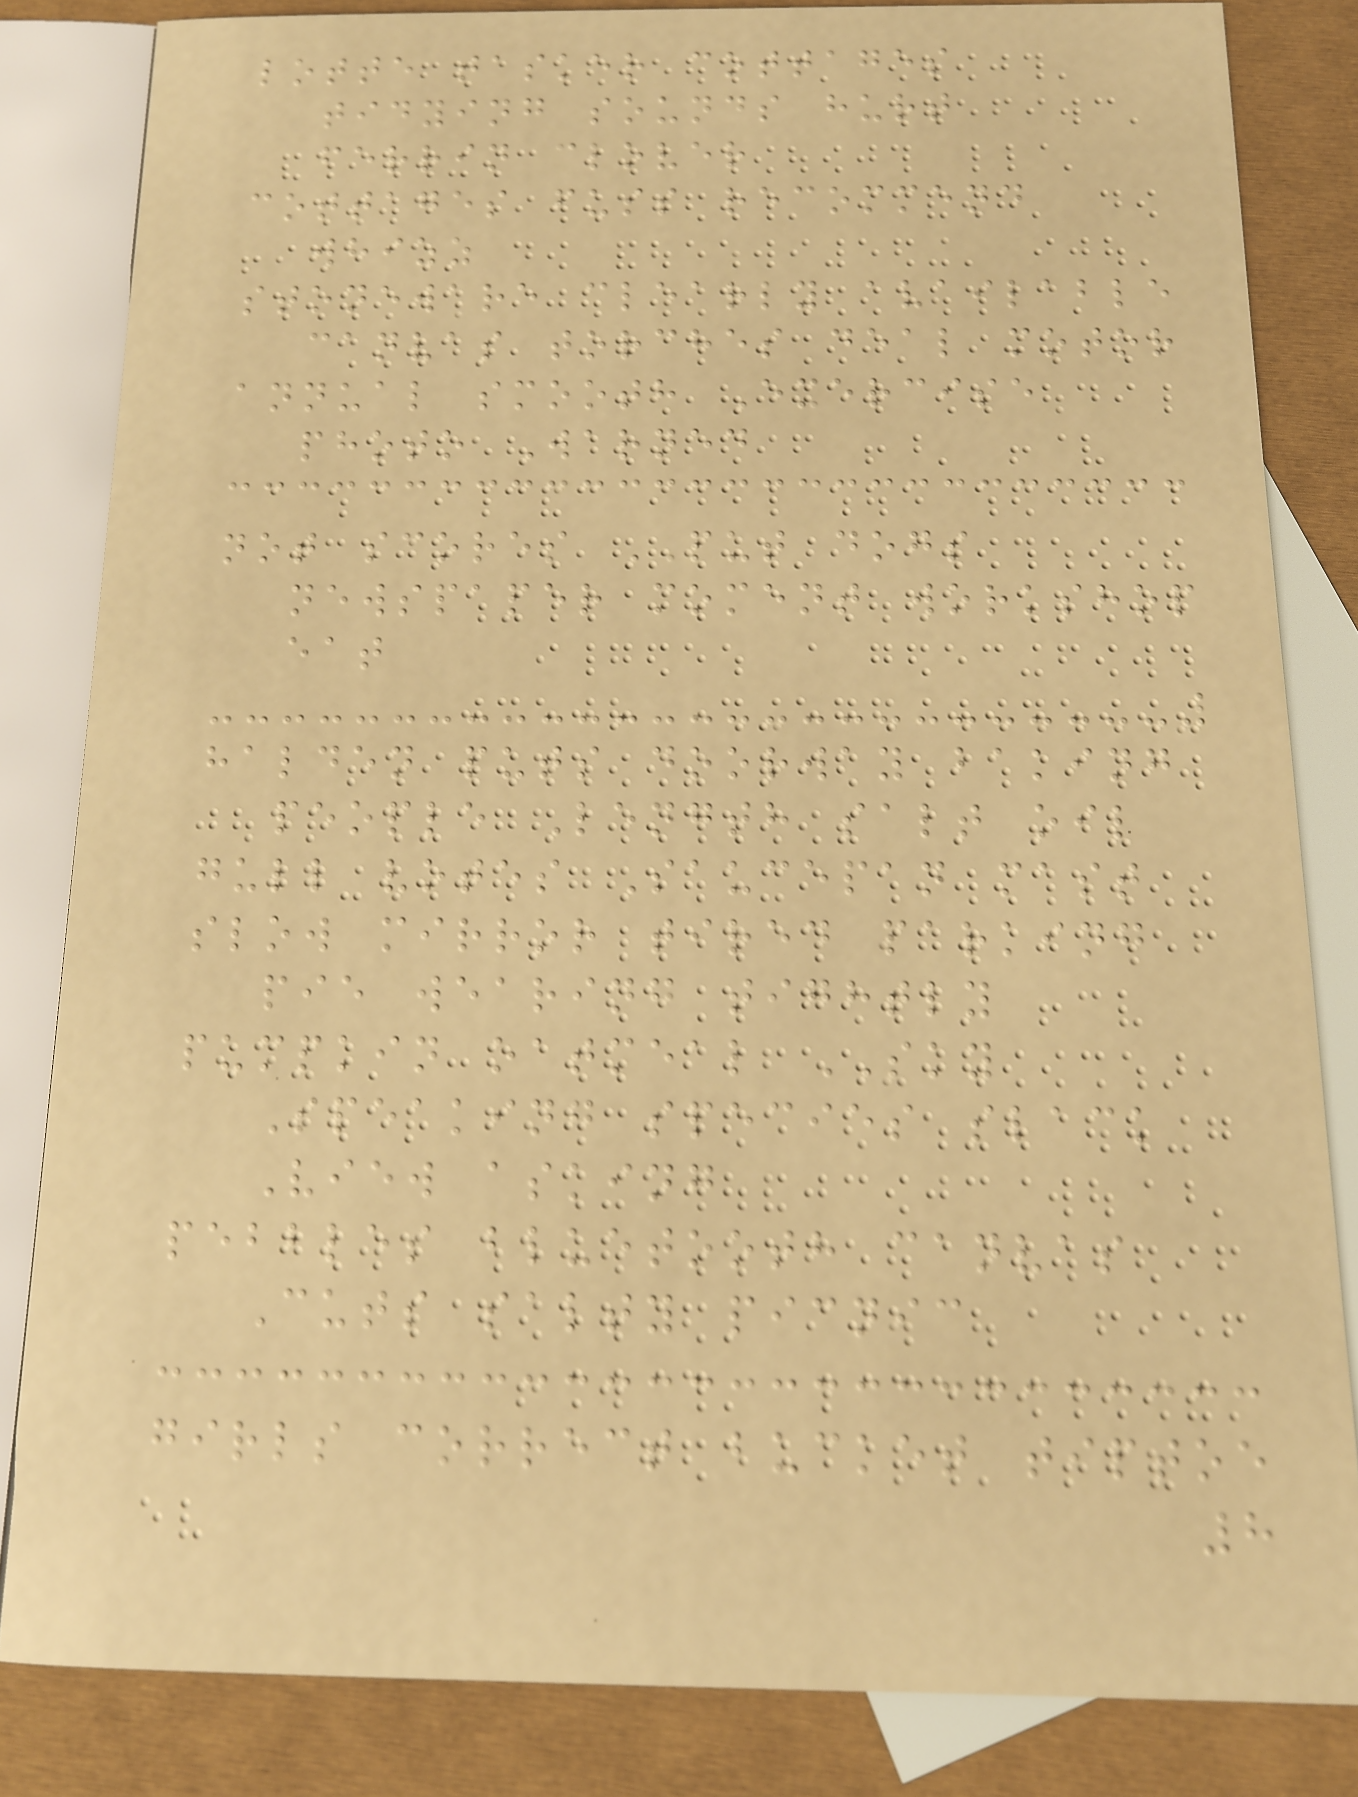lotte tasker cottages
tidying sounds hurt
ferrin clover
cottages fuss recommend
whizz
stoneware clearly available
canvas torches deal motor
annual smooth Exercise
photo Warned
not scores PUT dogs
newspaper moment workshop
eat
halden puts doorway baking
people Length salt oil
gull votes Saucepan mast
slow mirror tired parking
pie wearing tightly
pumpkin oatmeal SKY
Speaking species slack
View asking
pebbles bluetooth canvas
Cuts salty picnic
girls correct bucket tiptoe
8
